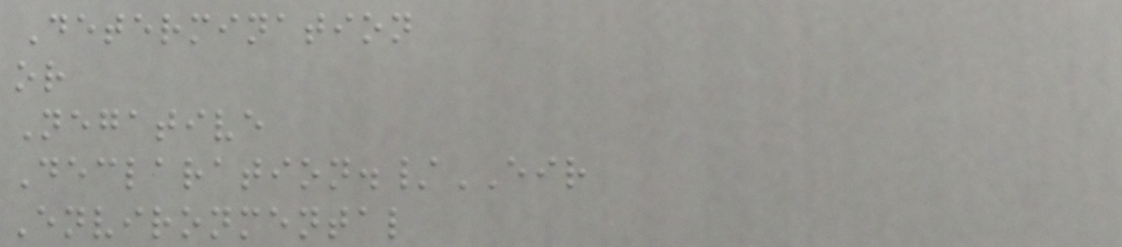Determination
or
Negative
Declaration./EIR
Environmental
